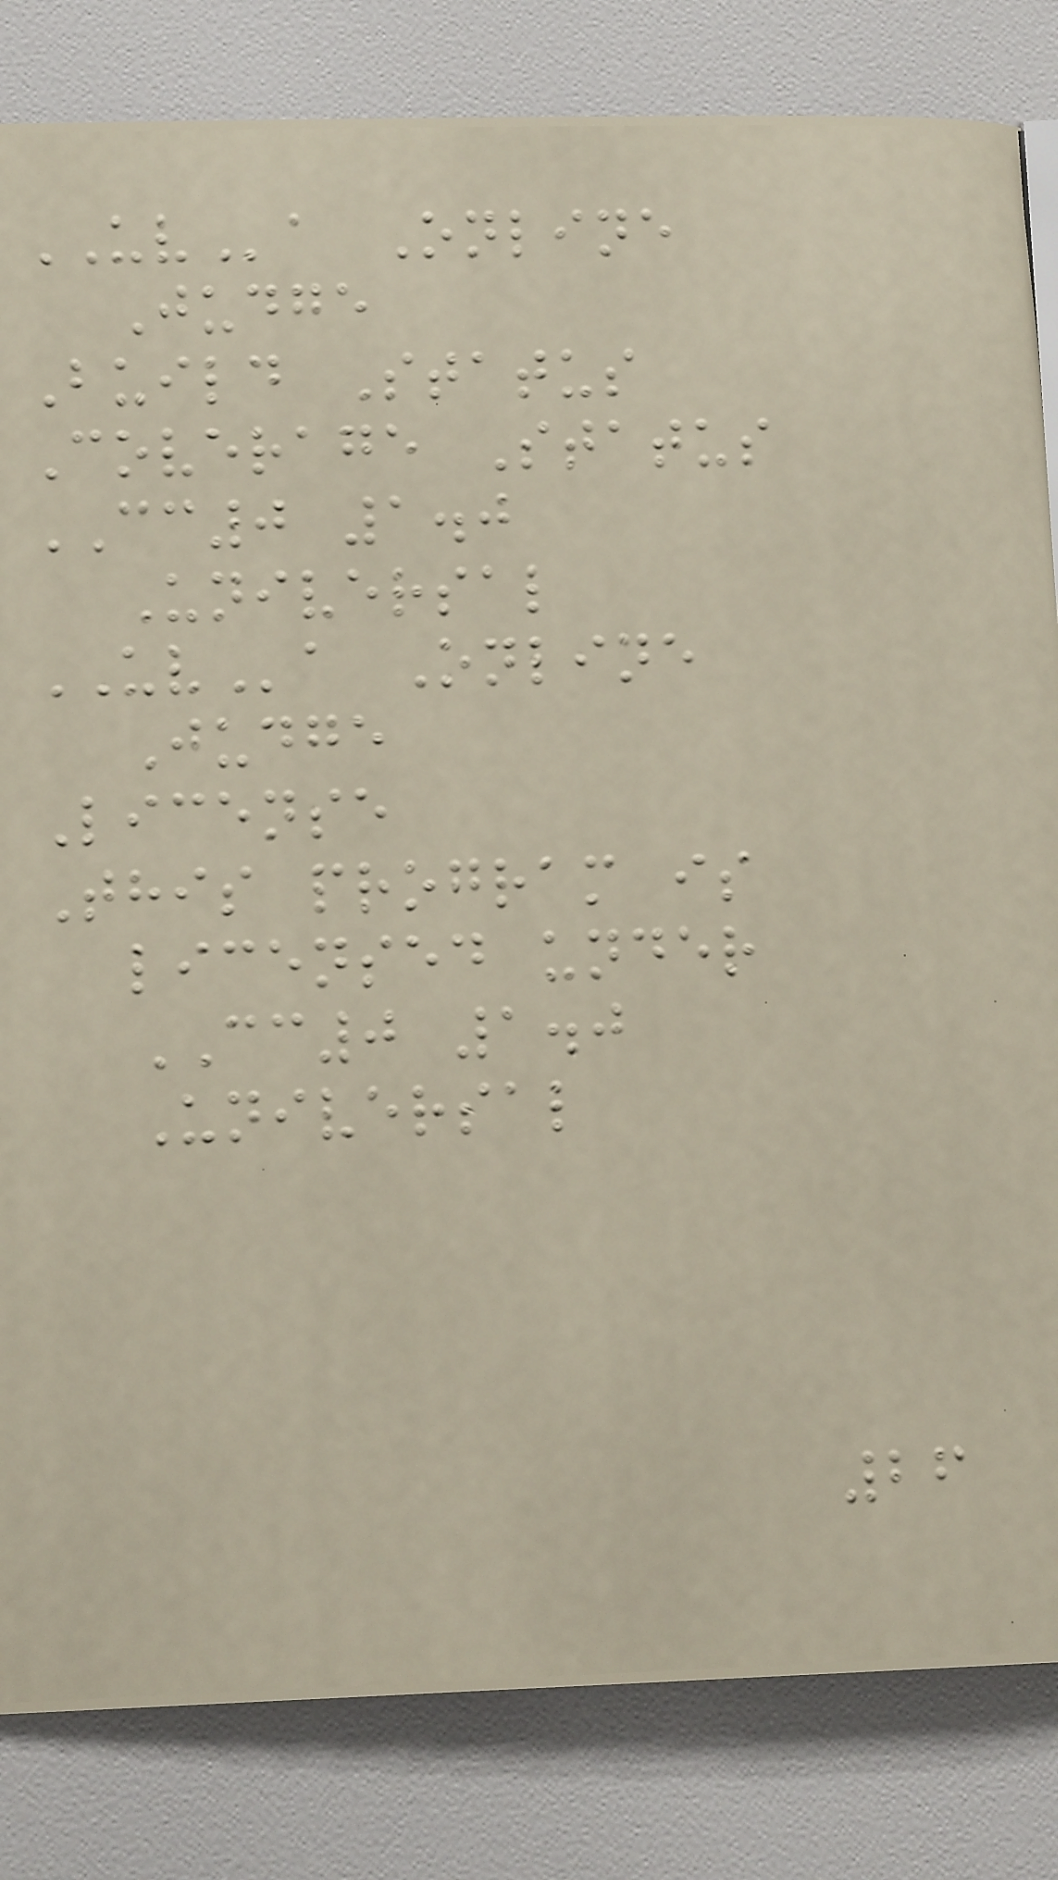UVa Online
Judge
Build Status
Coverage Status
CC0 1.0
Universal
UVa Online
Judge
License
This program is
licensed under
CC0 1.0
Universal
26
